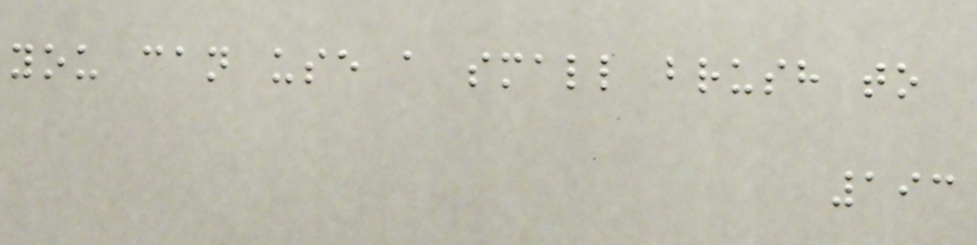you can use a small brush to
193
